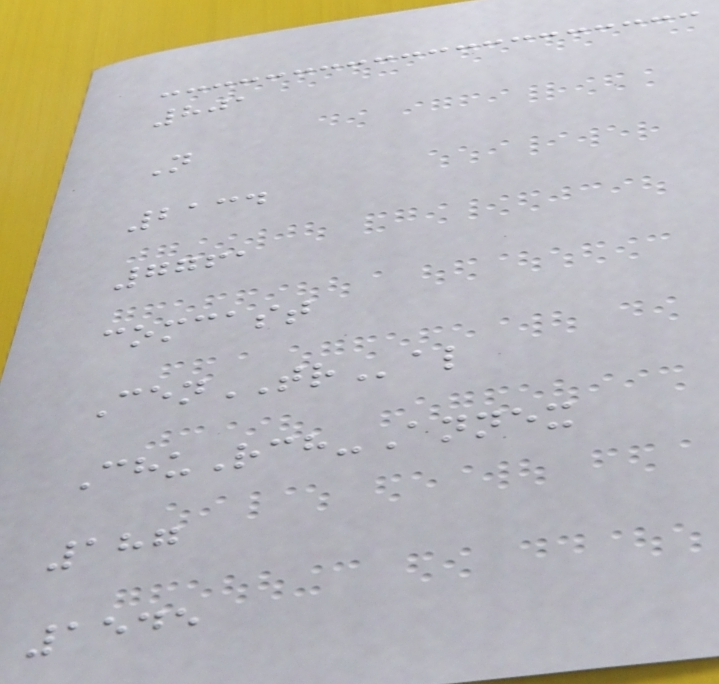801
N
2134
7761
comcast
CenTRal
ChuRch-Annex
187
1545
